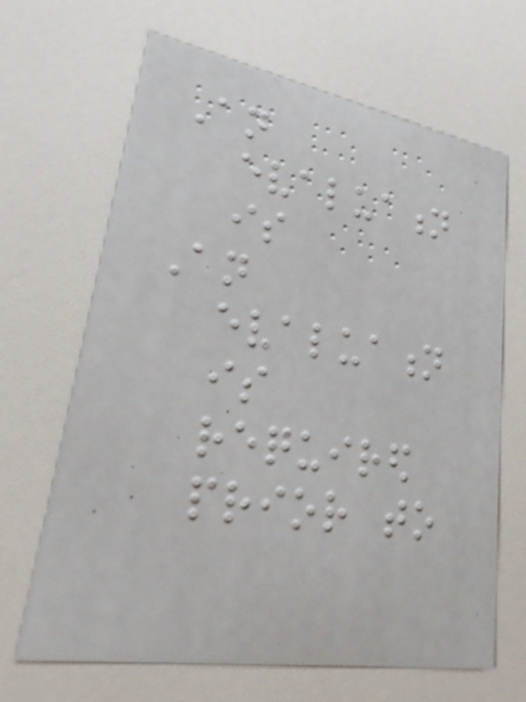An
evaluation
is
An
evaluation
is
required
prior to
